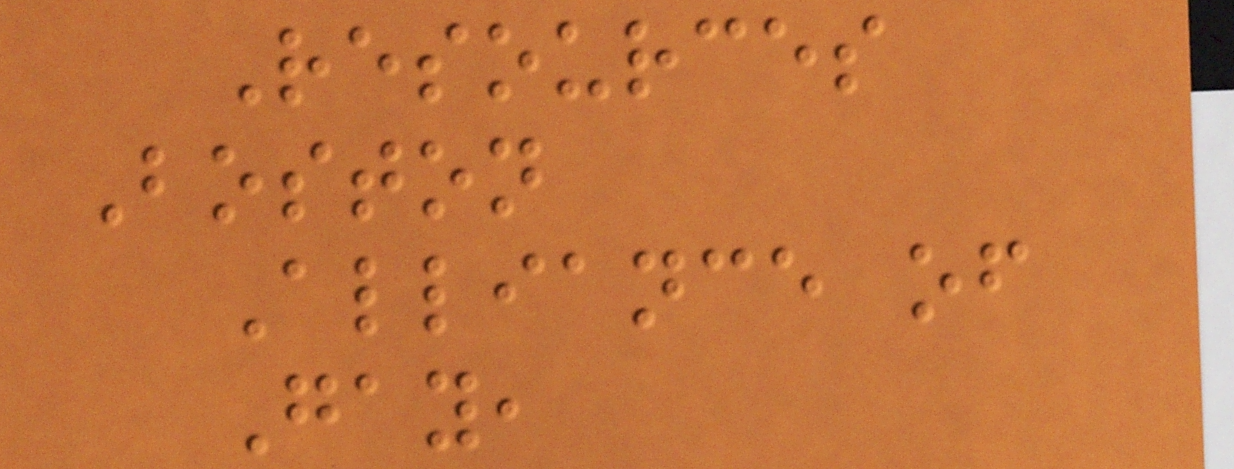Resources
Boston
Alliance of
Gay,
